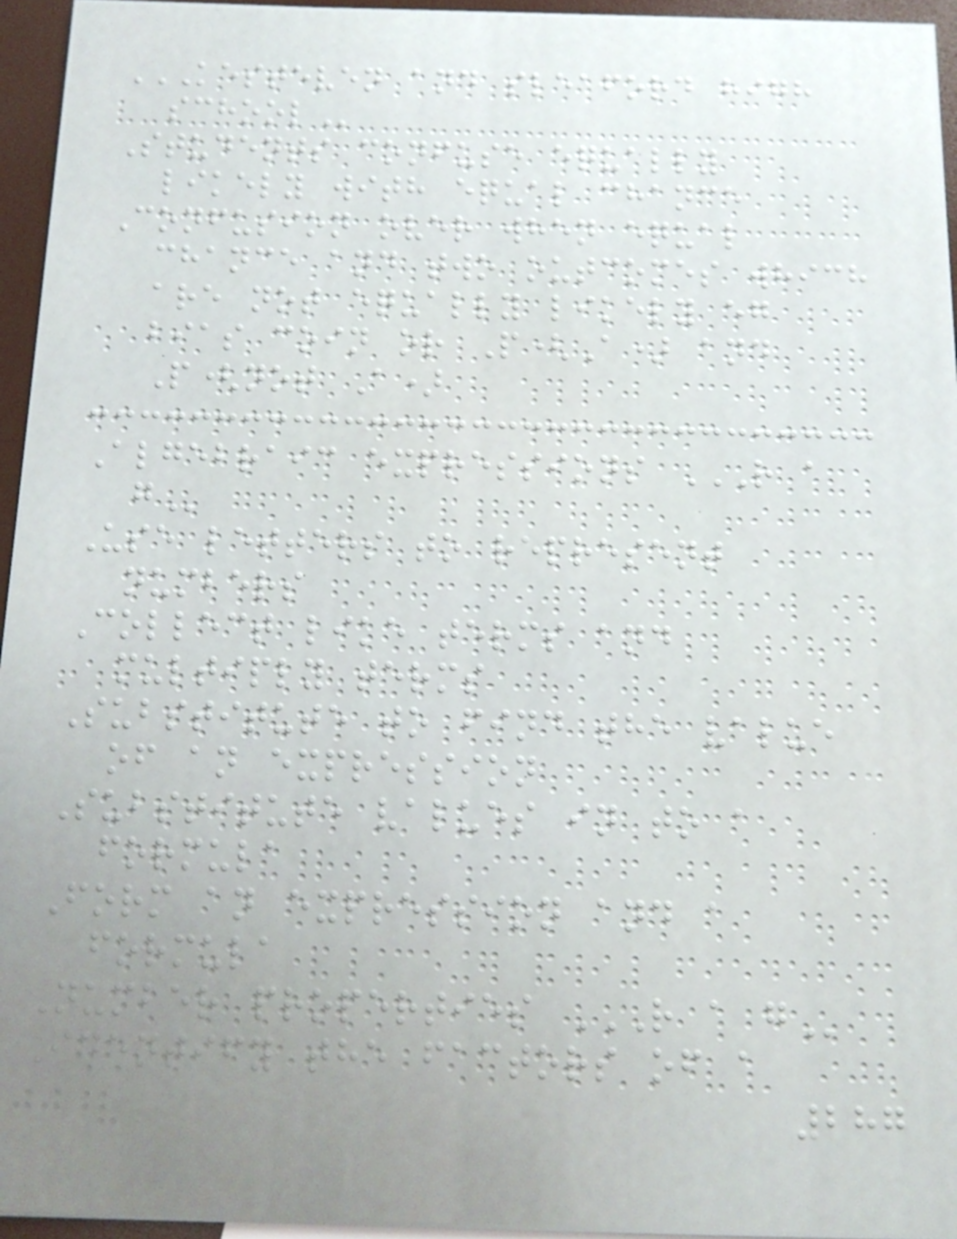KESTEVEN AND SLEAFORD HIGH
SCHOOL
Students confuse equally
likely with equal chance
Confusion over when equal
chance and two outcomes which
are not equally likely eg
bias coin or P(A) and
P(not A)
Algebraic expressions R A
G
Use letters to represent
numbers
Collect like terms and
multiply terms
Substitute to find the value
of an expression
Substitute values in to a
formula
Form an expression and a
formula
Number properties R A G
Identify the factors of a
287
